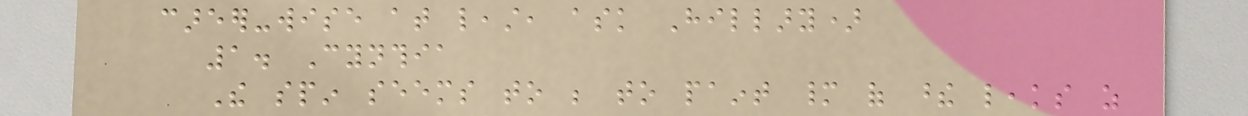career-wise at least, ask Hillary)
1. Cynthia
The spin seems to be to paint many of these leaks as
